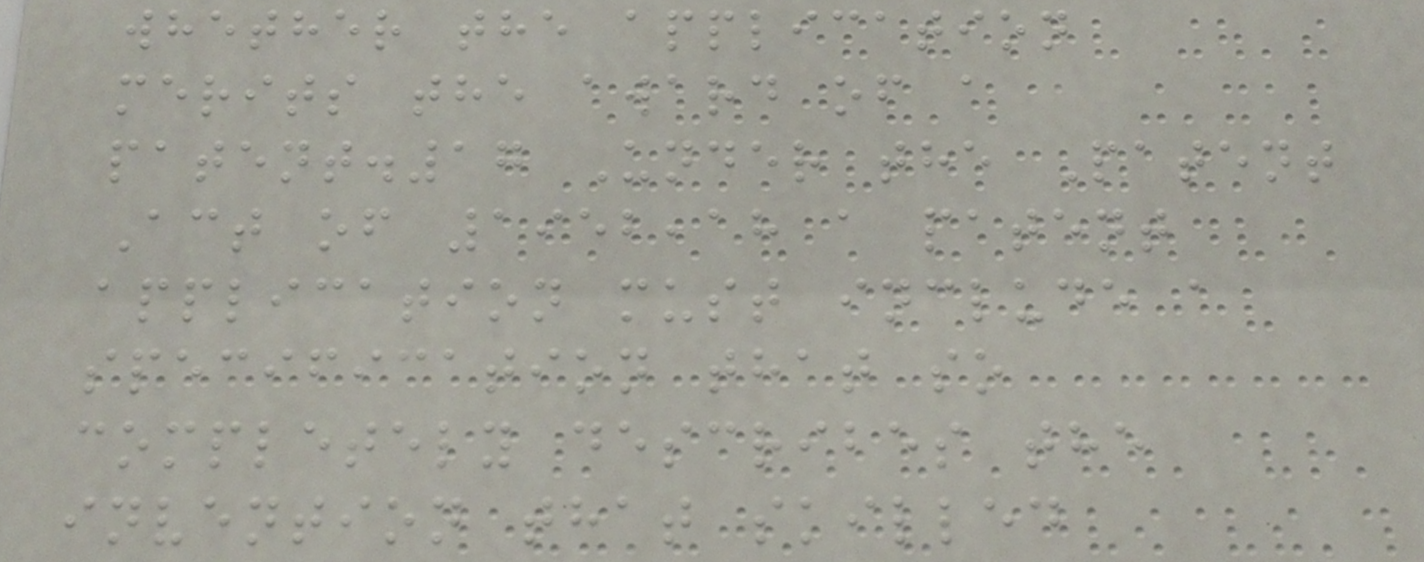whether the application
merits the award of a
patent.17 Under the Patent
Act of 1952,18 a patent
application must include a
specification that so
completely describes the
invention that skilled
